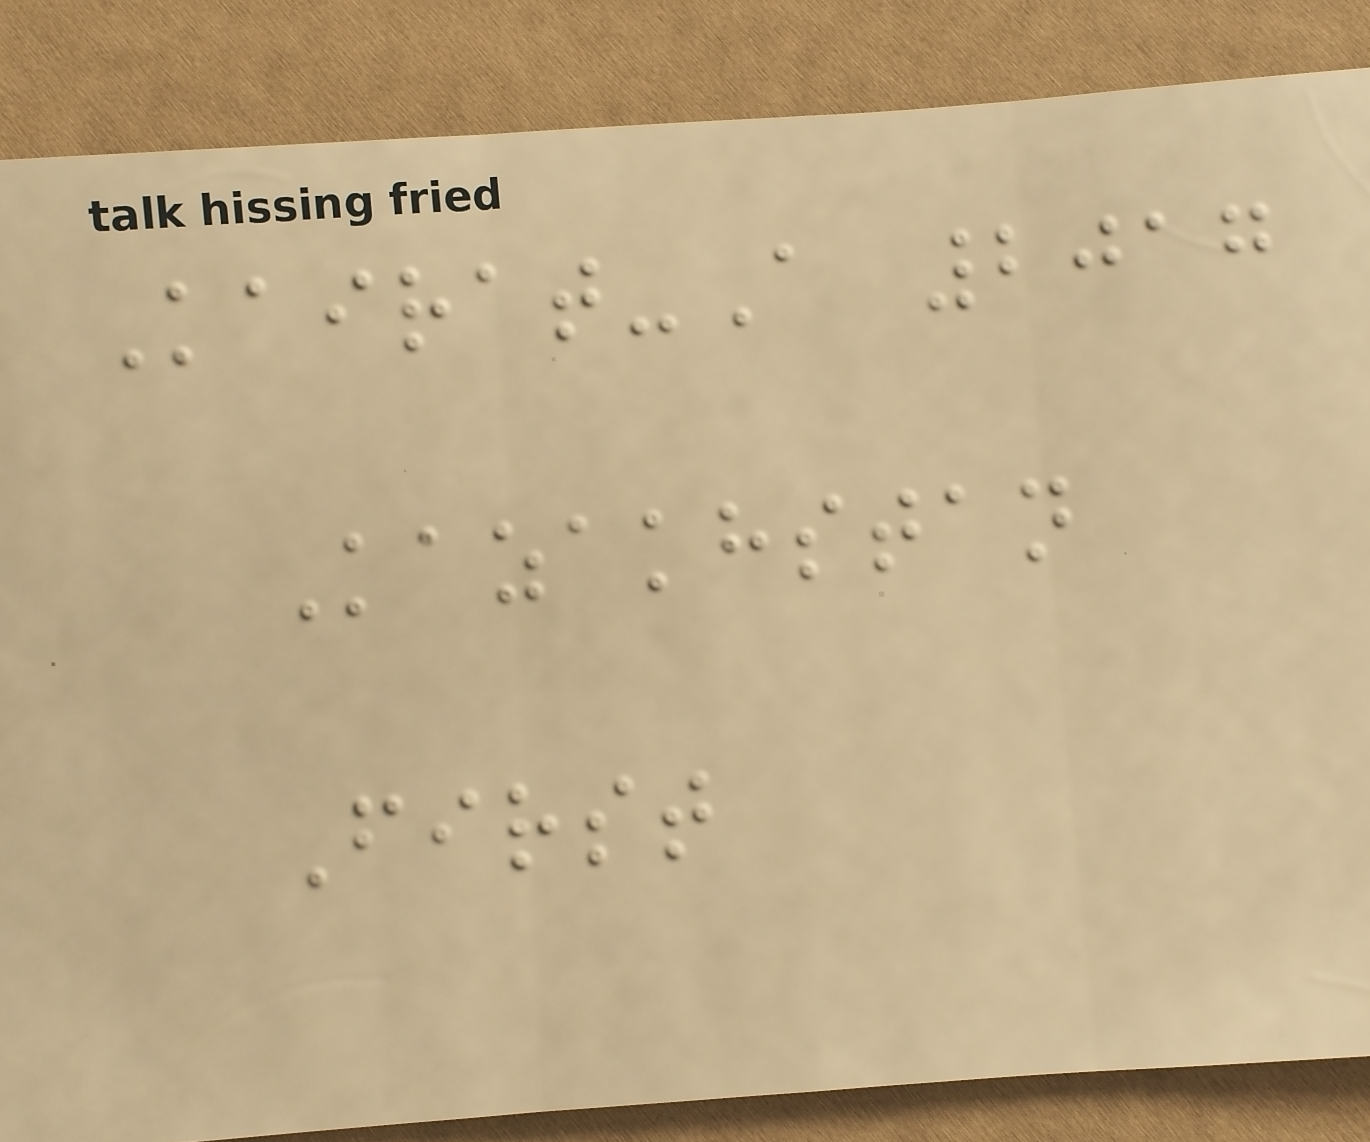Kairat-A 2017
Kazakhstan
First
